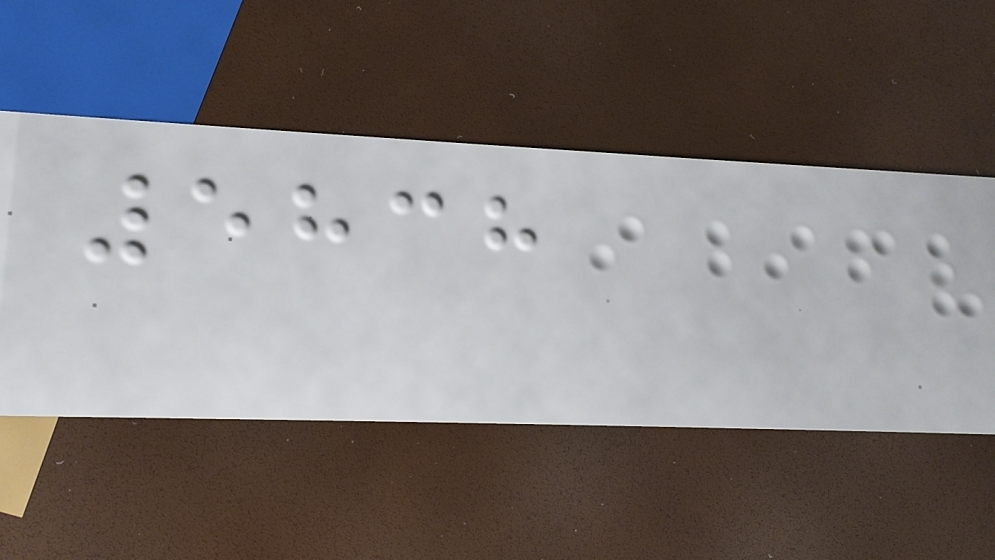5838
